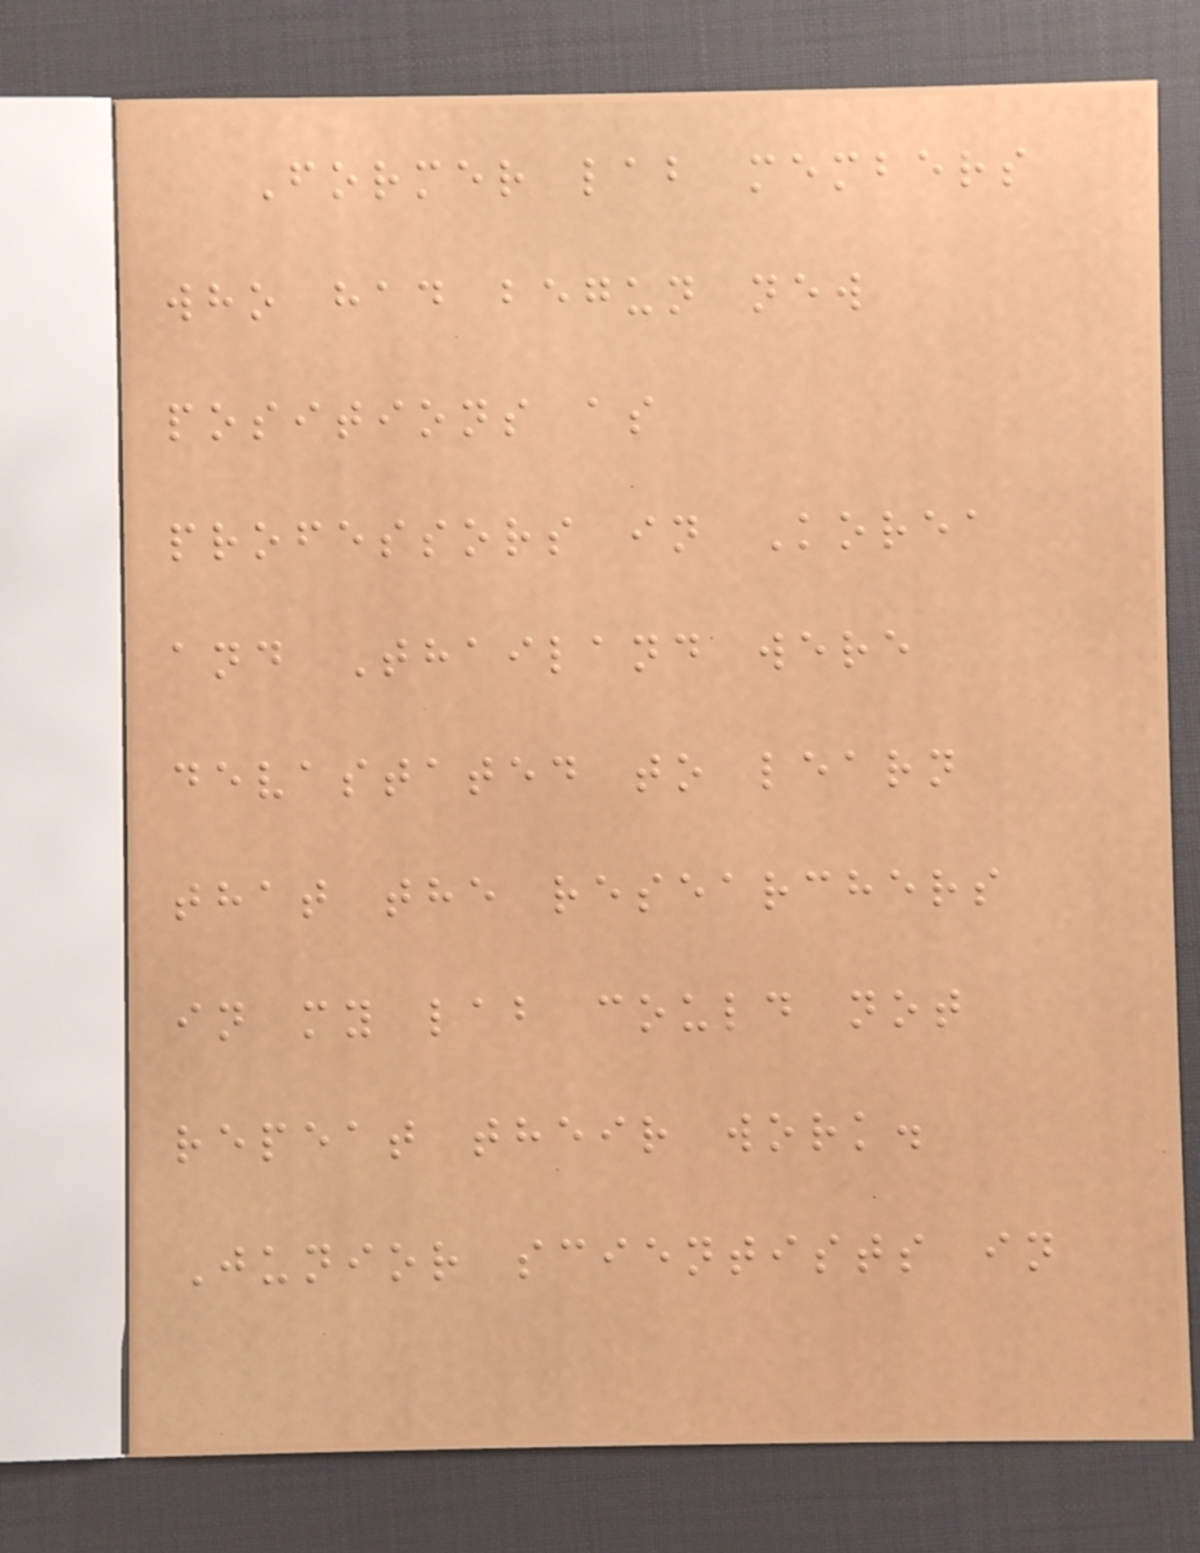Former lab members
who had begun new
positions as
professors in Korea
and Thailand were
devastated to learn
that the researchers
in my lab could not
repeat their work.
Junior scientists in
